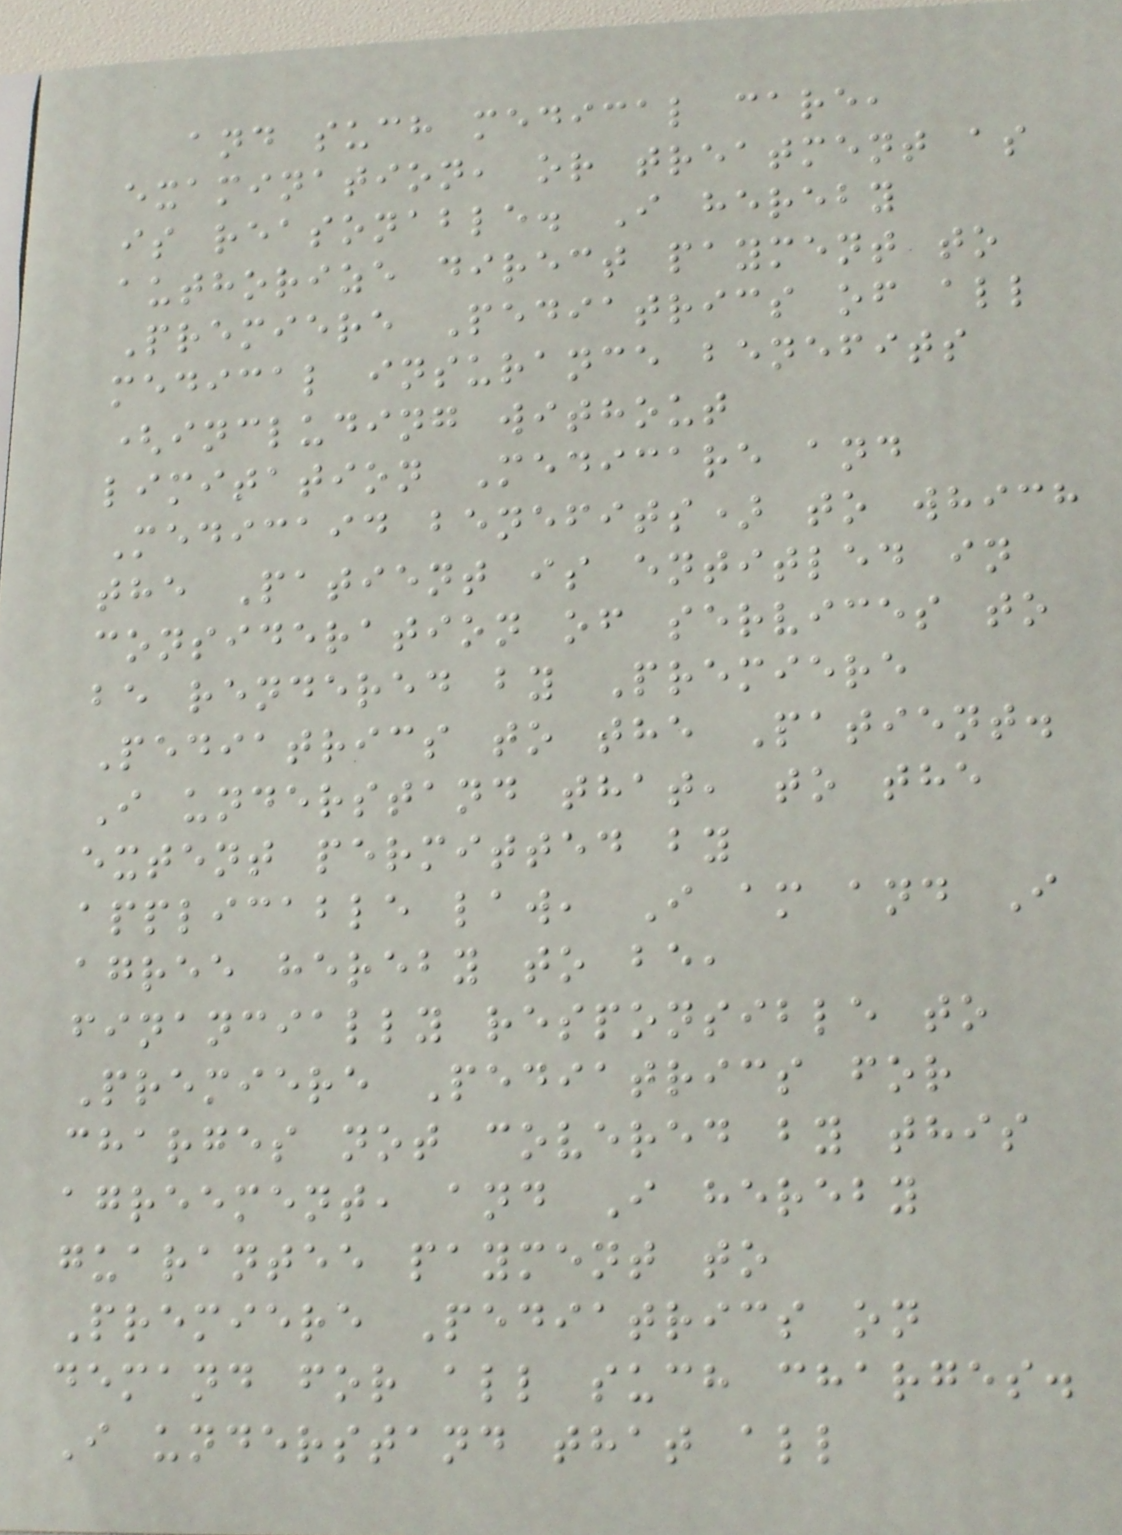and such medical care,
examination, or treatment as
is reasonable. I hereby
authorize direct payment to
Premiere Pediatrics of all
medical insurance benefits
(including without
limitation Medicare and
Medicaid benefits) to which
the Patient is entitled in
consideration of services to
be rendered by Premiere
Pediatrics to the Patient.
I understand that, to the
extent permitted by
applicable law, I am and I
agree hereby to be,
financially responsible to
Premiere Pediatrics for
charges not covered by this
agreement, and I hereby
guarantee payment to
Premiere Pediatrics on
demand for all such charges.
I understand that all
